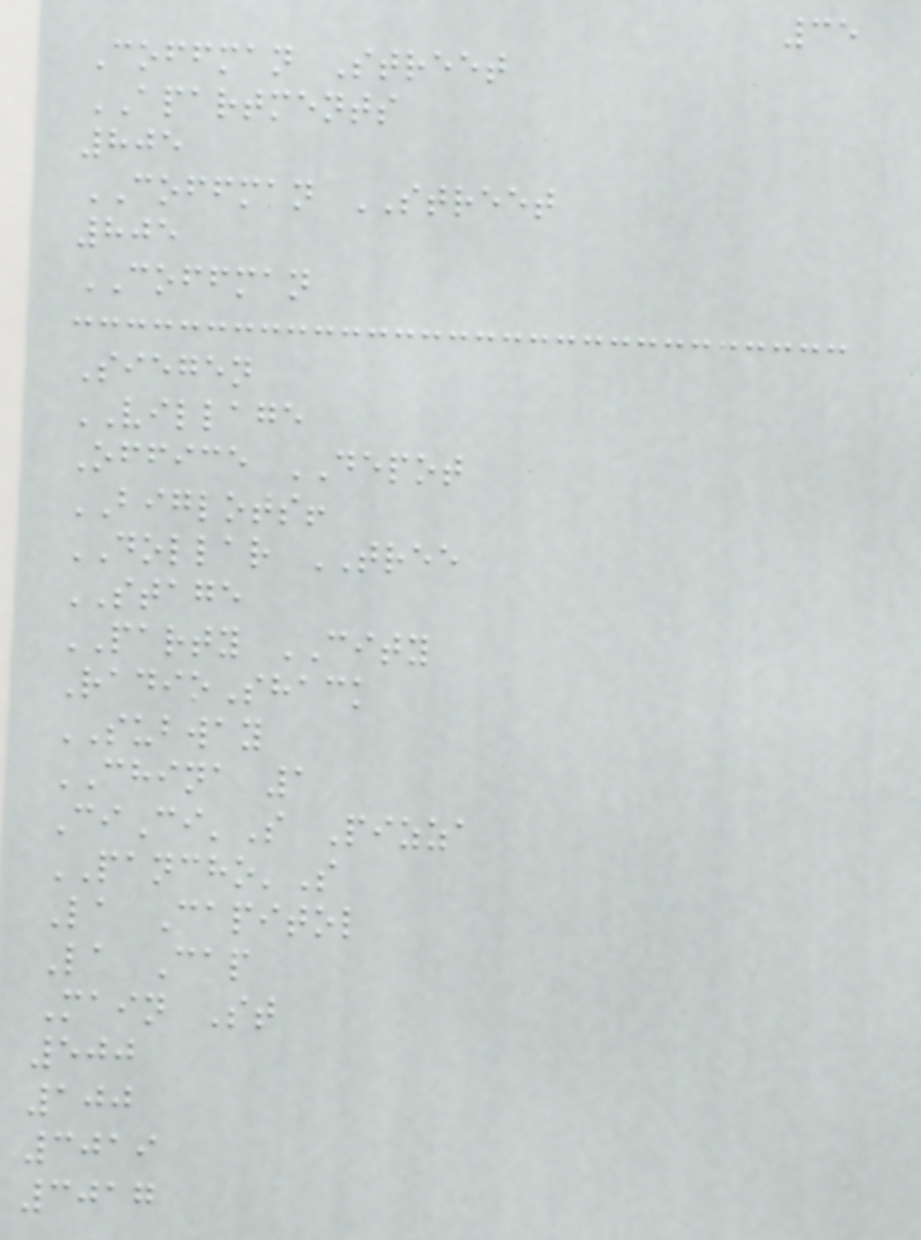35
Coffman Street
APARTMENTS
805
COFFMAN STREET
805
COFFMAN
Siegen
VILLAGE
Office DEPOT
BIGLOTS!
DOLLAR TREE
STAGE
PARTY CITY
RadioShack
SUBWAY
CHINA 1
CiCi'S Pizza
PANCHO'S
La Capitol
La Cap
Main St
500
100
3019
3017
